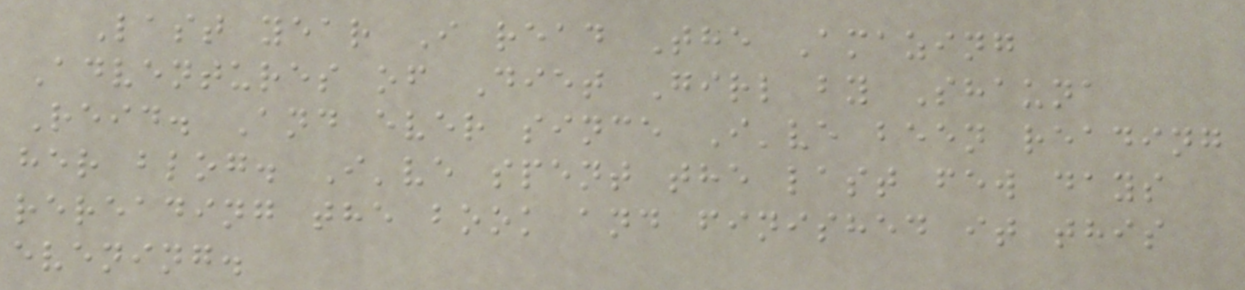Last year I read The Amazing
Adventures of Diet Girl by Shauna
Reid. And ever since I've been reading
her blog. I've spent the last few days
rereading the book and finished it this
evening.
